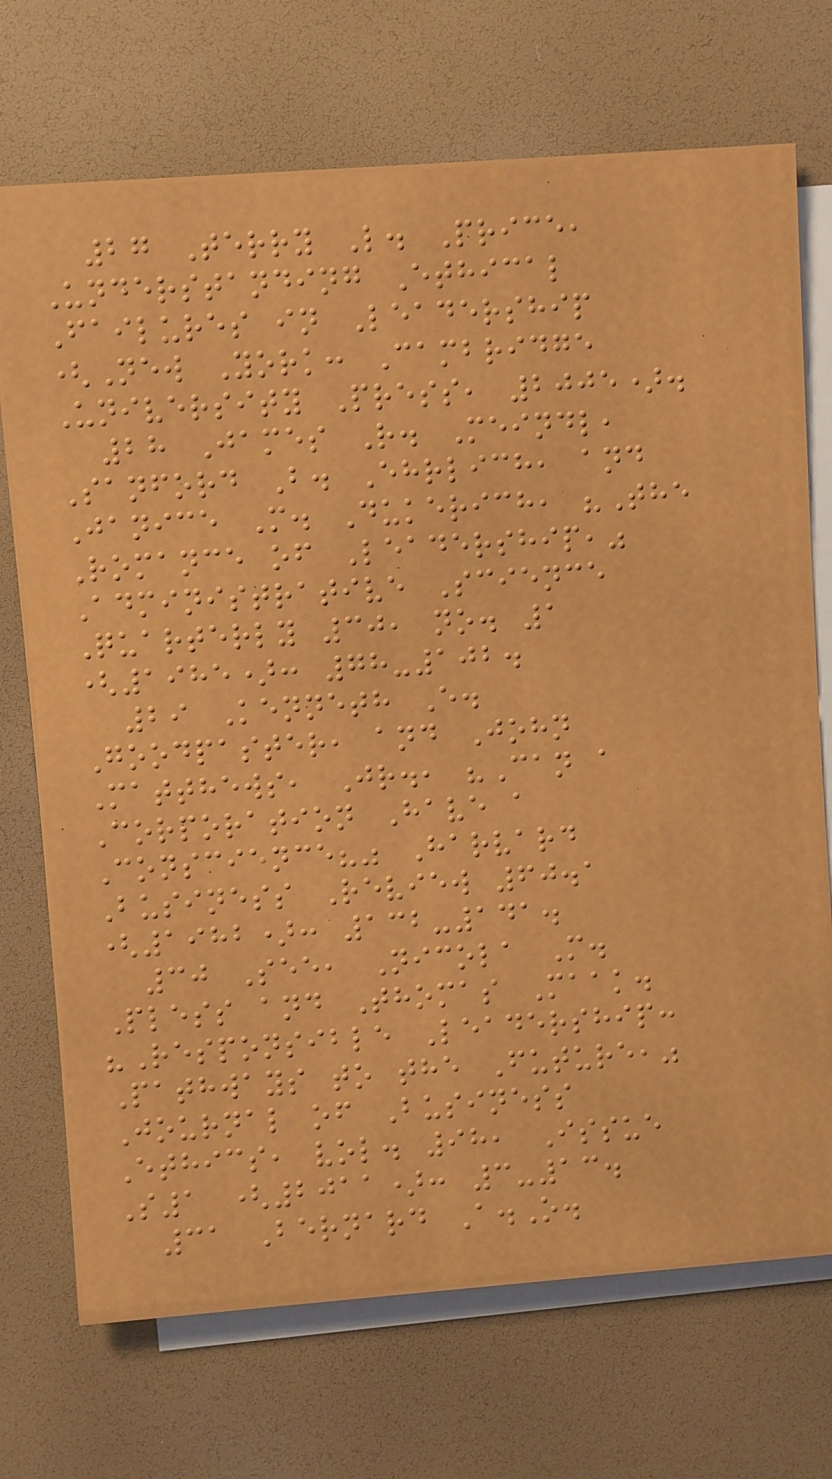27 Terry L. Price,
Understanding Ethical
Failures in Leadership
(New York: Cambridge
University Press, 2005).
28 James R. Meindl,
Sanford B. Ehrlich, and
Janice M. Dukerich, "The
Romance of Leadership,"
Administrative Science
Quarterly 30, no. 1
(1985): 78-102.
29 Kenneth E.
Goodpaster, and John
Matthews, Jr., "Can a
Corporation Have a
Conscience?" Harvard
Business Review 60.1
(1982): 132-141.
30 See, Nicola M.
Pless and Thomas Maak.
"Responsible Leadership:
Pathways to the Future,"
Journal of Business
Ethics, vol. 98, Issue
S1 (2011): 3-13.
31 Bernard A.O.
